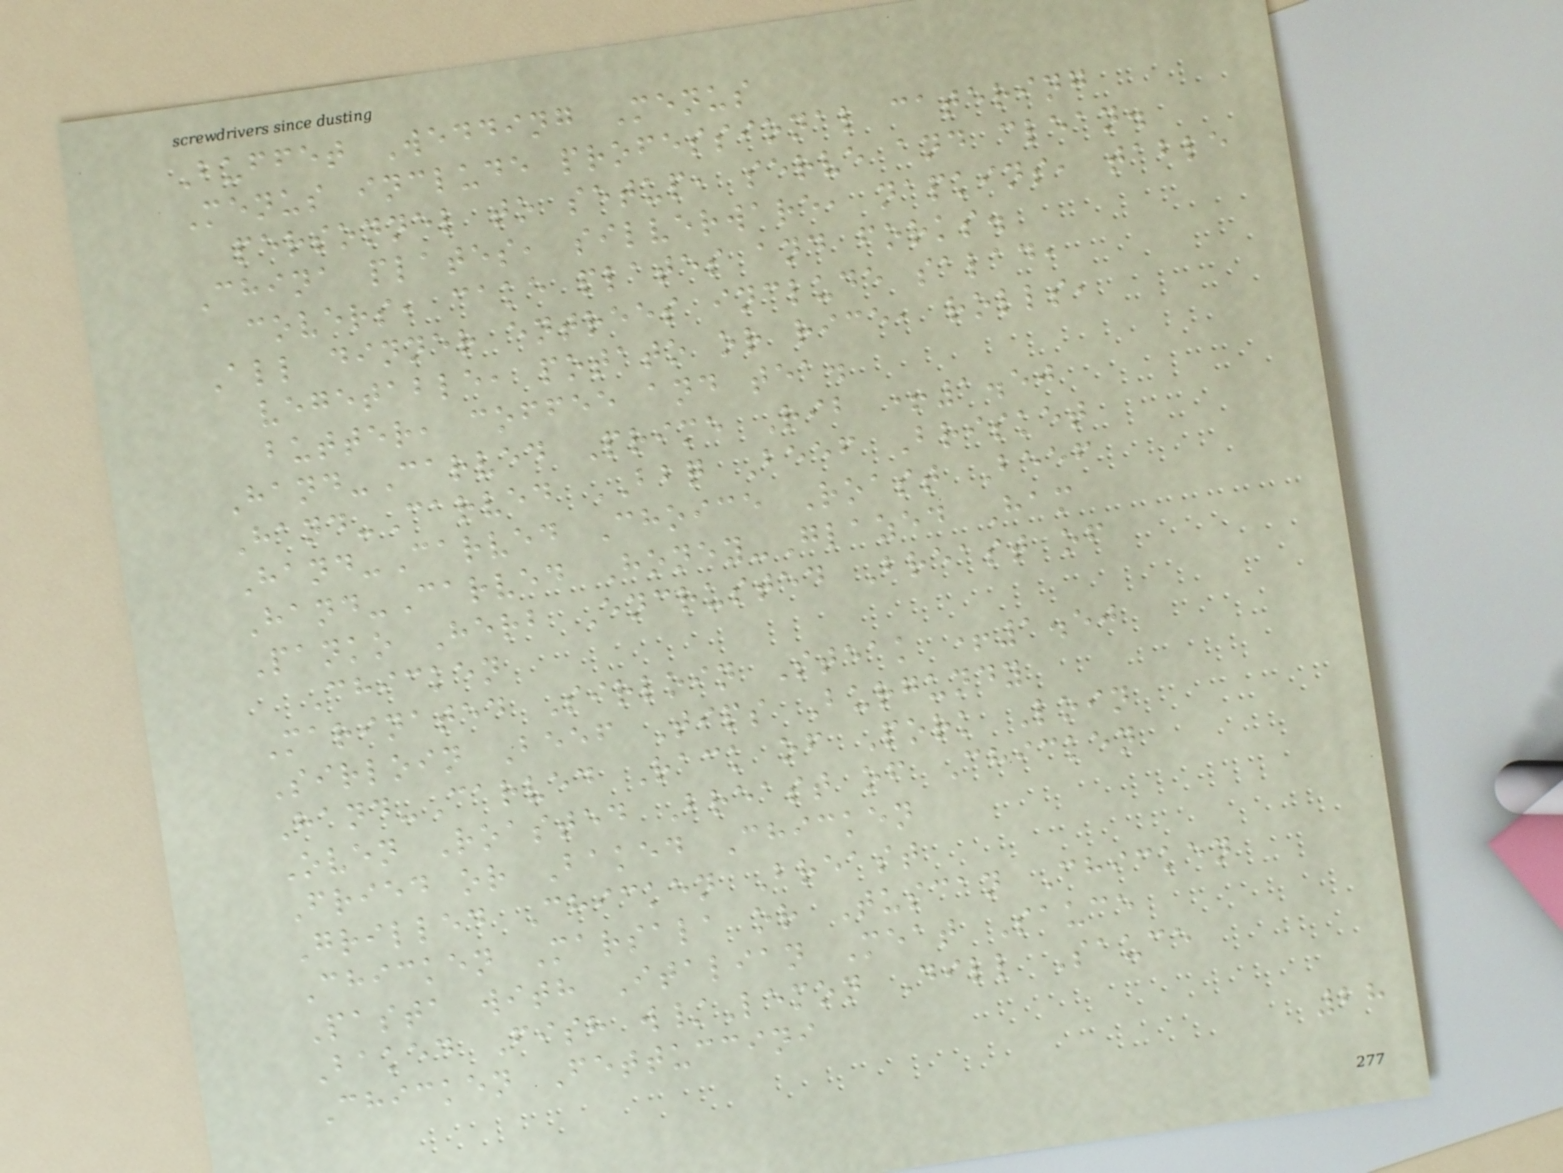Buffet Wedding Menus
Menus include professional catering
personnel to setup, serve and clean.
China plates, silverware, napkins, table
covers, cake plates and forks.
All dinner entrees include salad,
vegetable, potato or rice, rolls,
butter, coffee and tea.
Hand-Carved Prime Rib +1.50
Hand-Carved BBQ Beef Brisket
Hand-Carved Choice Roast Beef
Hand-Carved Honey-Glazed Ham
Panko Herb Encrusted Breast of
Chicken
Marinated Sirloin Steak +1.50
Sirloin Beef Tips Burgundy
Hand-Carved Rack of Pork Loin
Oven Roasted Breast of Chicken
Fried or Baked Chicken
Grilled Chicken Breast
Chicken Marsala or Tuscan Chicken
Pasta with Italian Meat Sauce
Baked Fish w/Lemon Dill Sauce
Chicken Fettuccini
28
